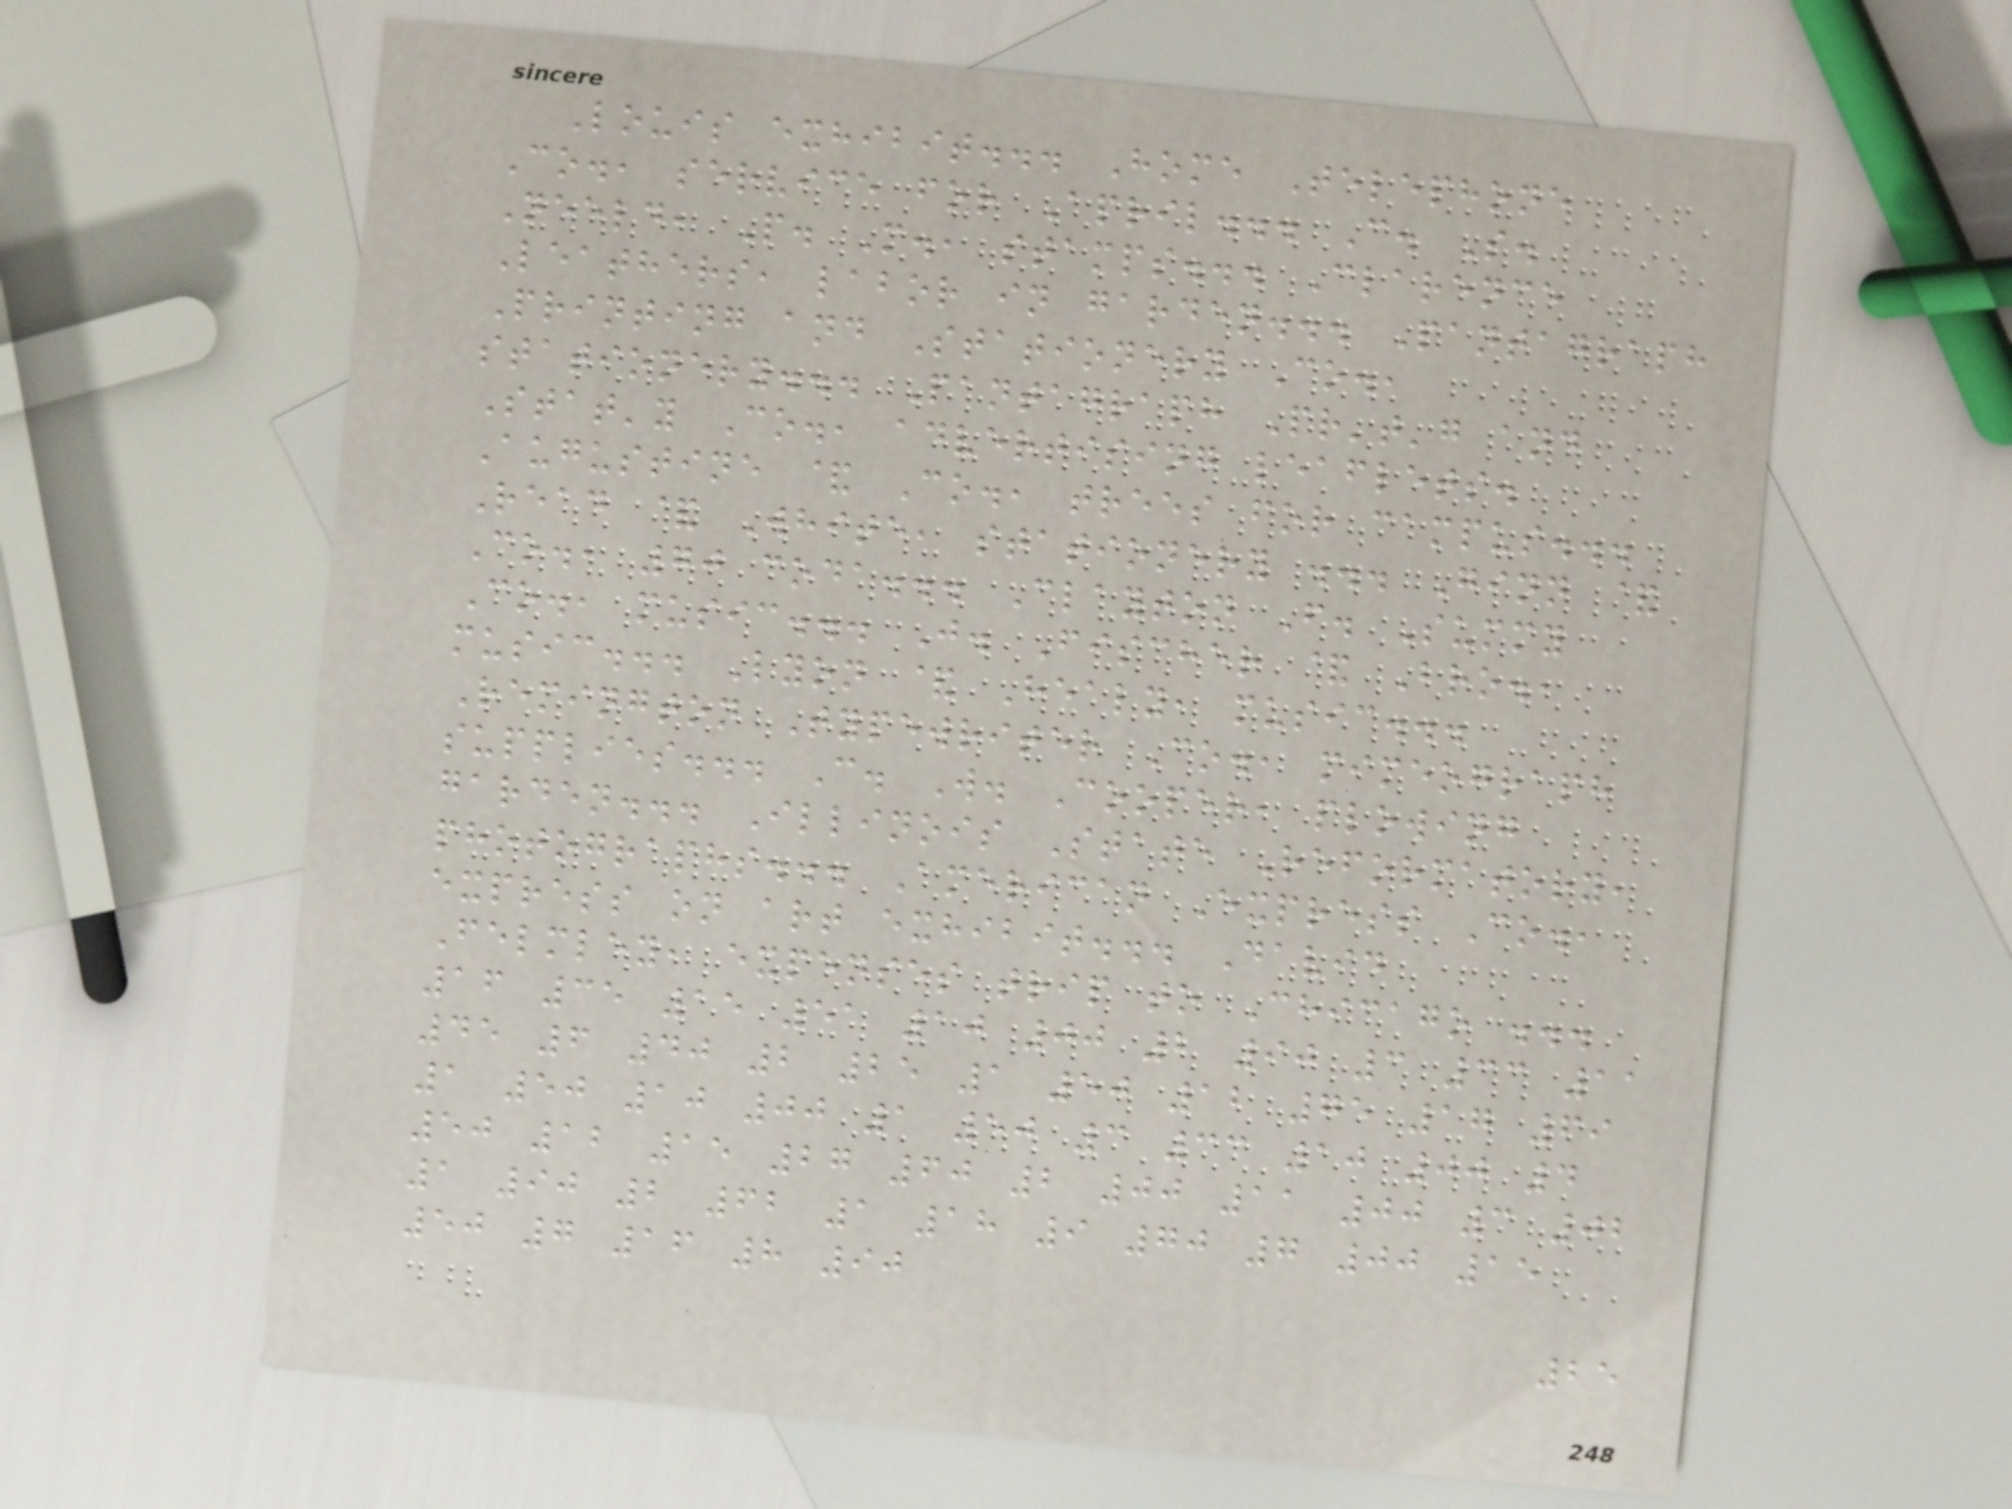Louis exhibit... Home Telephone
Co., service for April... C. S.
Neeld, P. M., stamps... Clarence
Leathers, labor in garden... Pantagraph
Printing and Stationery Co.,
stationery... Pantagraph Pr't'g and
Stat'y Co., advertising leaflets.
Augustine & Co., trees for campus...
Read & White, stationery ... Ginn &
Co., 70 coda... Clayton F. Summy
Co., music... J. Fischer & Bro.,
music... Lyon & Healy, music...
Remington Typewriter Co., mimeograph
supplies... C. W. Cooper, plowing
garden... Illinois State Reformatory,
photographs... American Express Co.,
express on art exhibit... David
Felmley, expenses trip to Chicago ...
16 35 15 51 10 00 2 90 3 33 11
45 6 40 2 25 1 50 12 75 17 69
1 50 10 00 1 50 3 33 10 00 4
50 12 15 27 60 2 00 11 00 3 02
1 90 2 62 1 18 9 70 7 00 15
50 7 16 8 90
25
